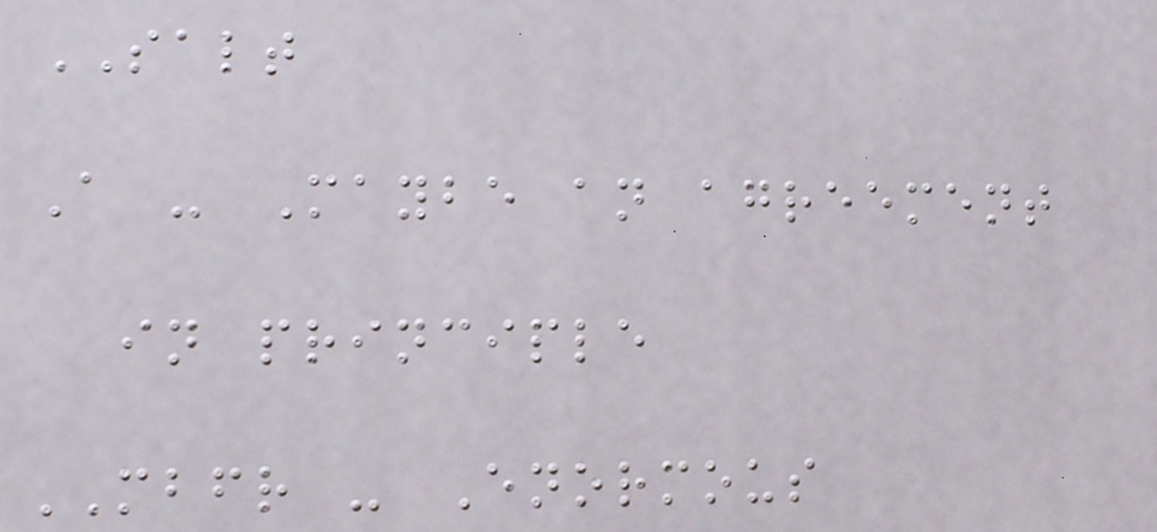SALT
A - Maybe an agreement
in principle
MBFR - Enormous
